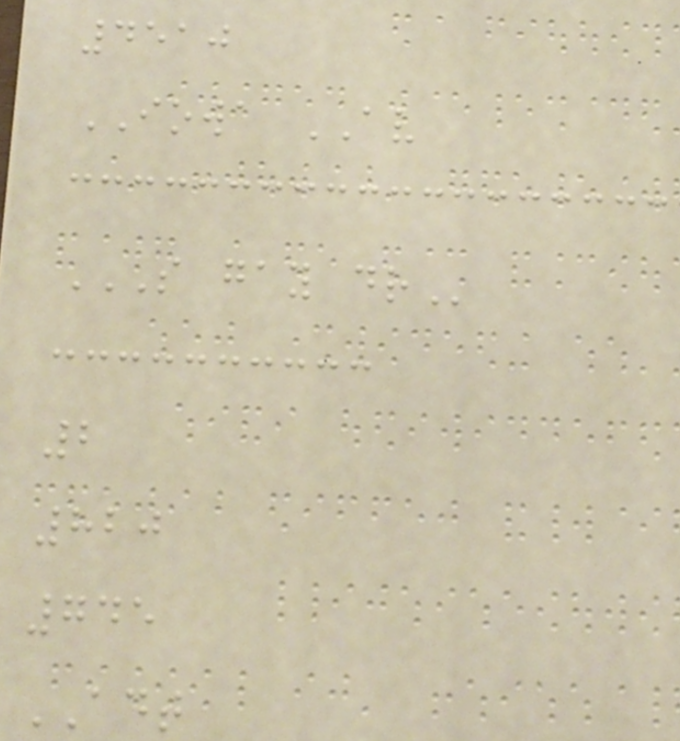4510
IOWA AV
S GAY DR
2
820
745
ADT
